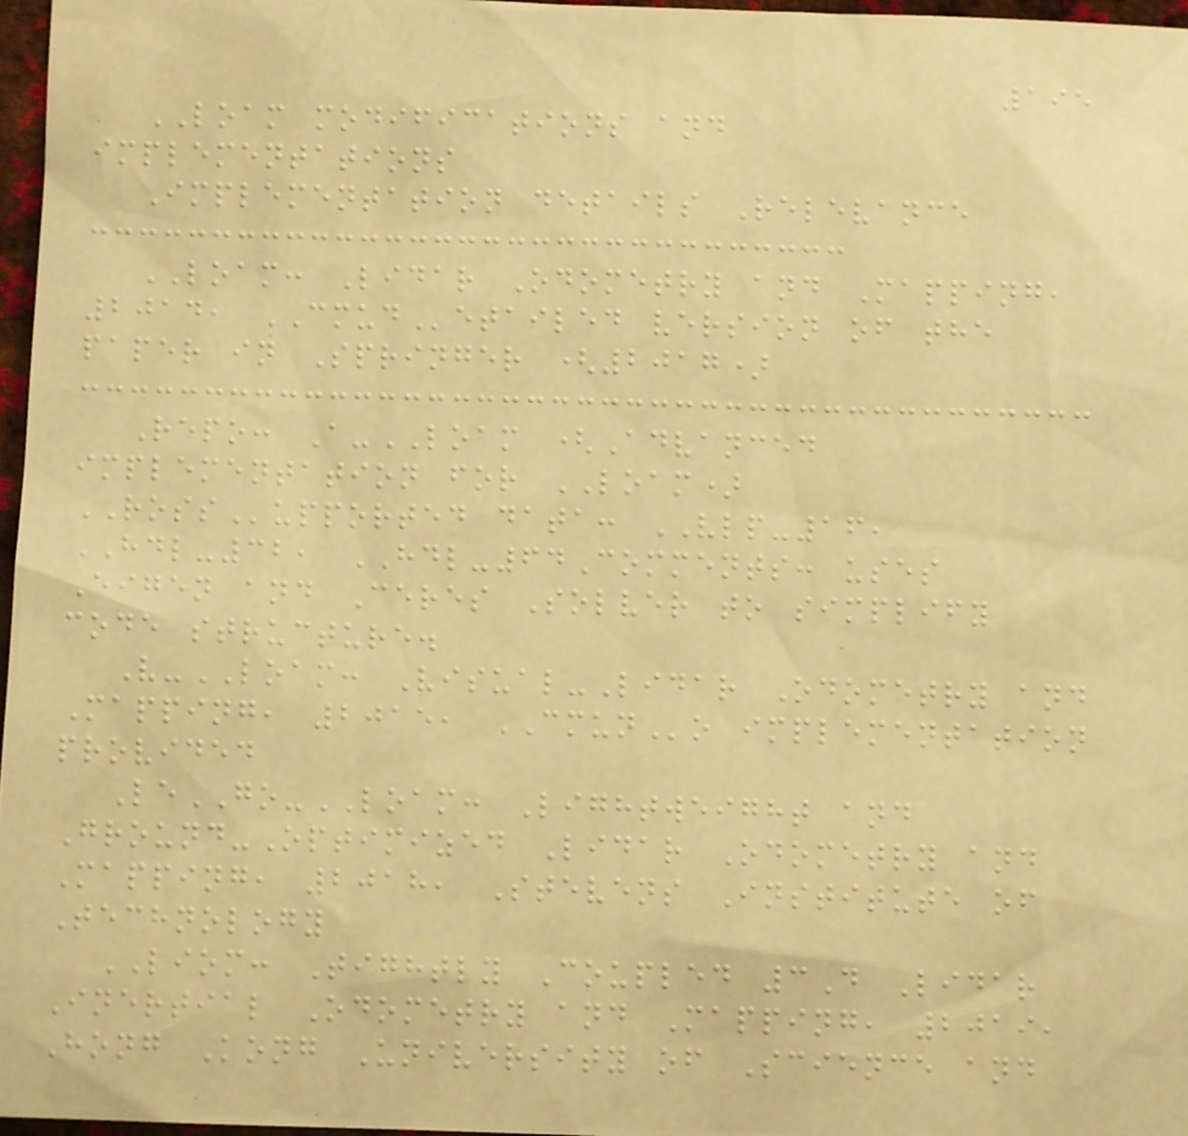195
LOAM modifications and
implementations
Implementation details Relevance
LOAM: Lidar Odometry and Mapping,
2014, CMUDetailed version of the
paper in Springer (2017)
Repo: A-LOAM (Advanced
implementation for LOAM)
ROSSupported data: VLP-16,
HDL-32, HDL-64Comments: uses
Eigen and Ceres Solver to simplify
code structure.
V-LOAM: Visual-Lidar Odometry and
Mapping, 2015, CMUNo implementation
provided
LeGO-LOAM: Lightweight and
Ground-Optimized Lidar Odometry and
Mapping, 2018, Stevens Institute of
Technology
LIOM: Tightly Coupled 3D Lidar
Inertial Odometry and Mapping, 2019,
Hong Kong University of Science and
